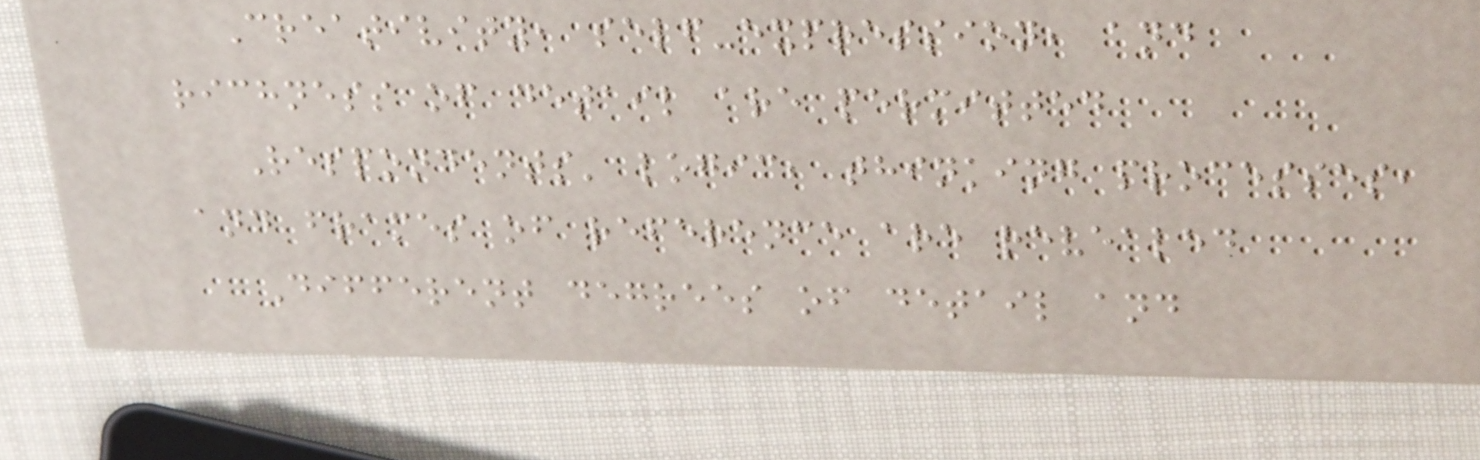Creativity, self-expression, and
richness of detail are permitted
Respondents' logic, thinking processes,
and frames of reference are revealed
Different degrees of detail and
